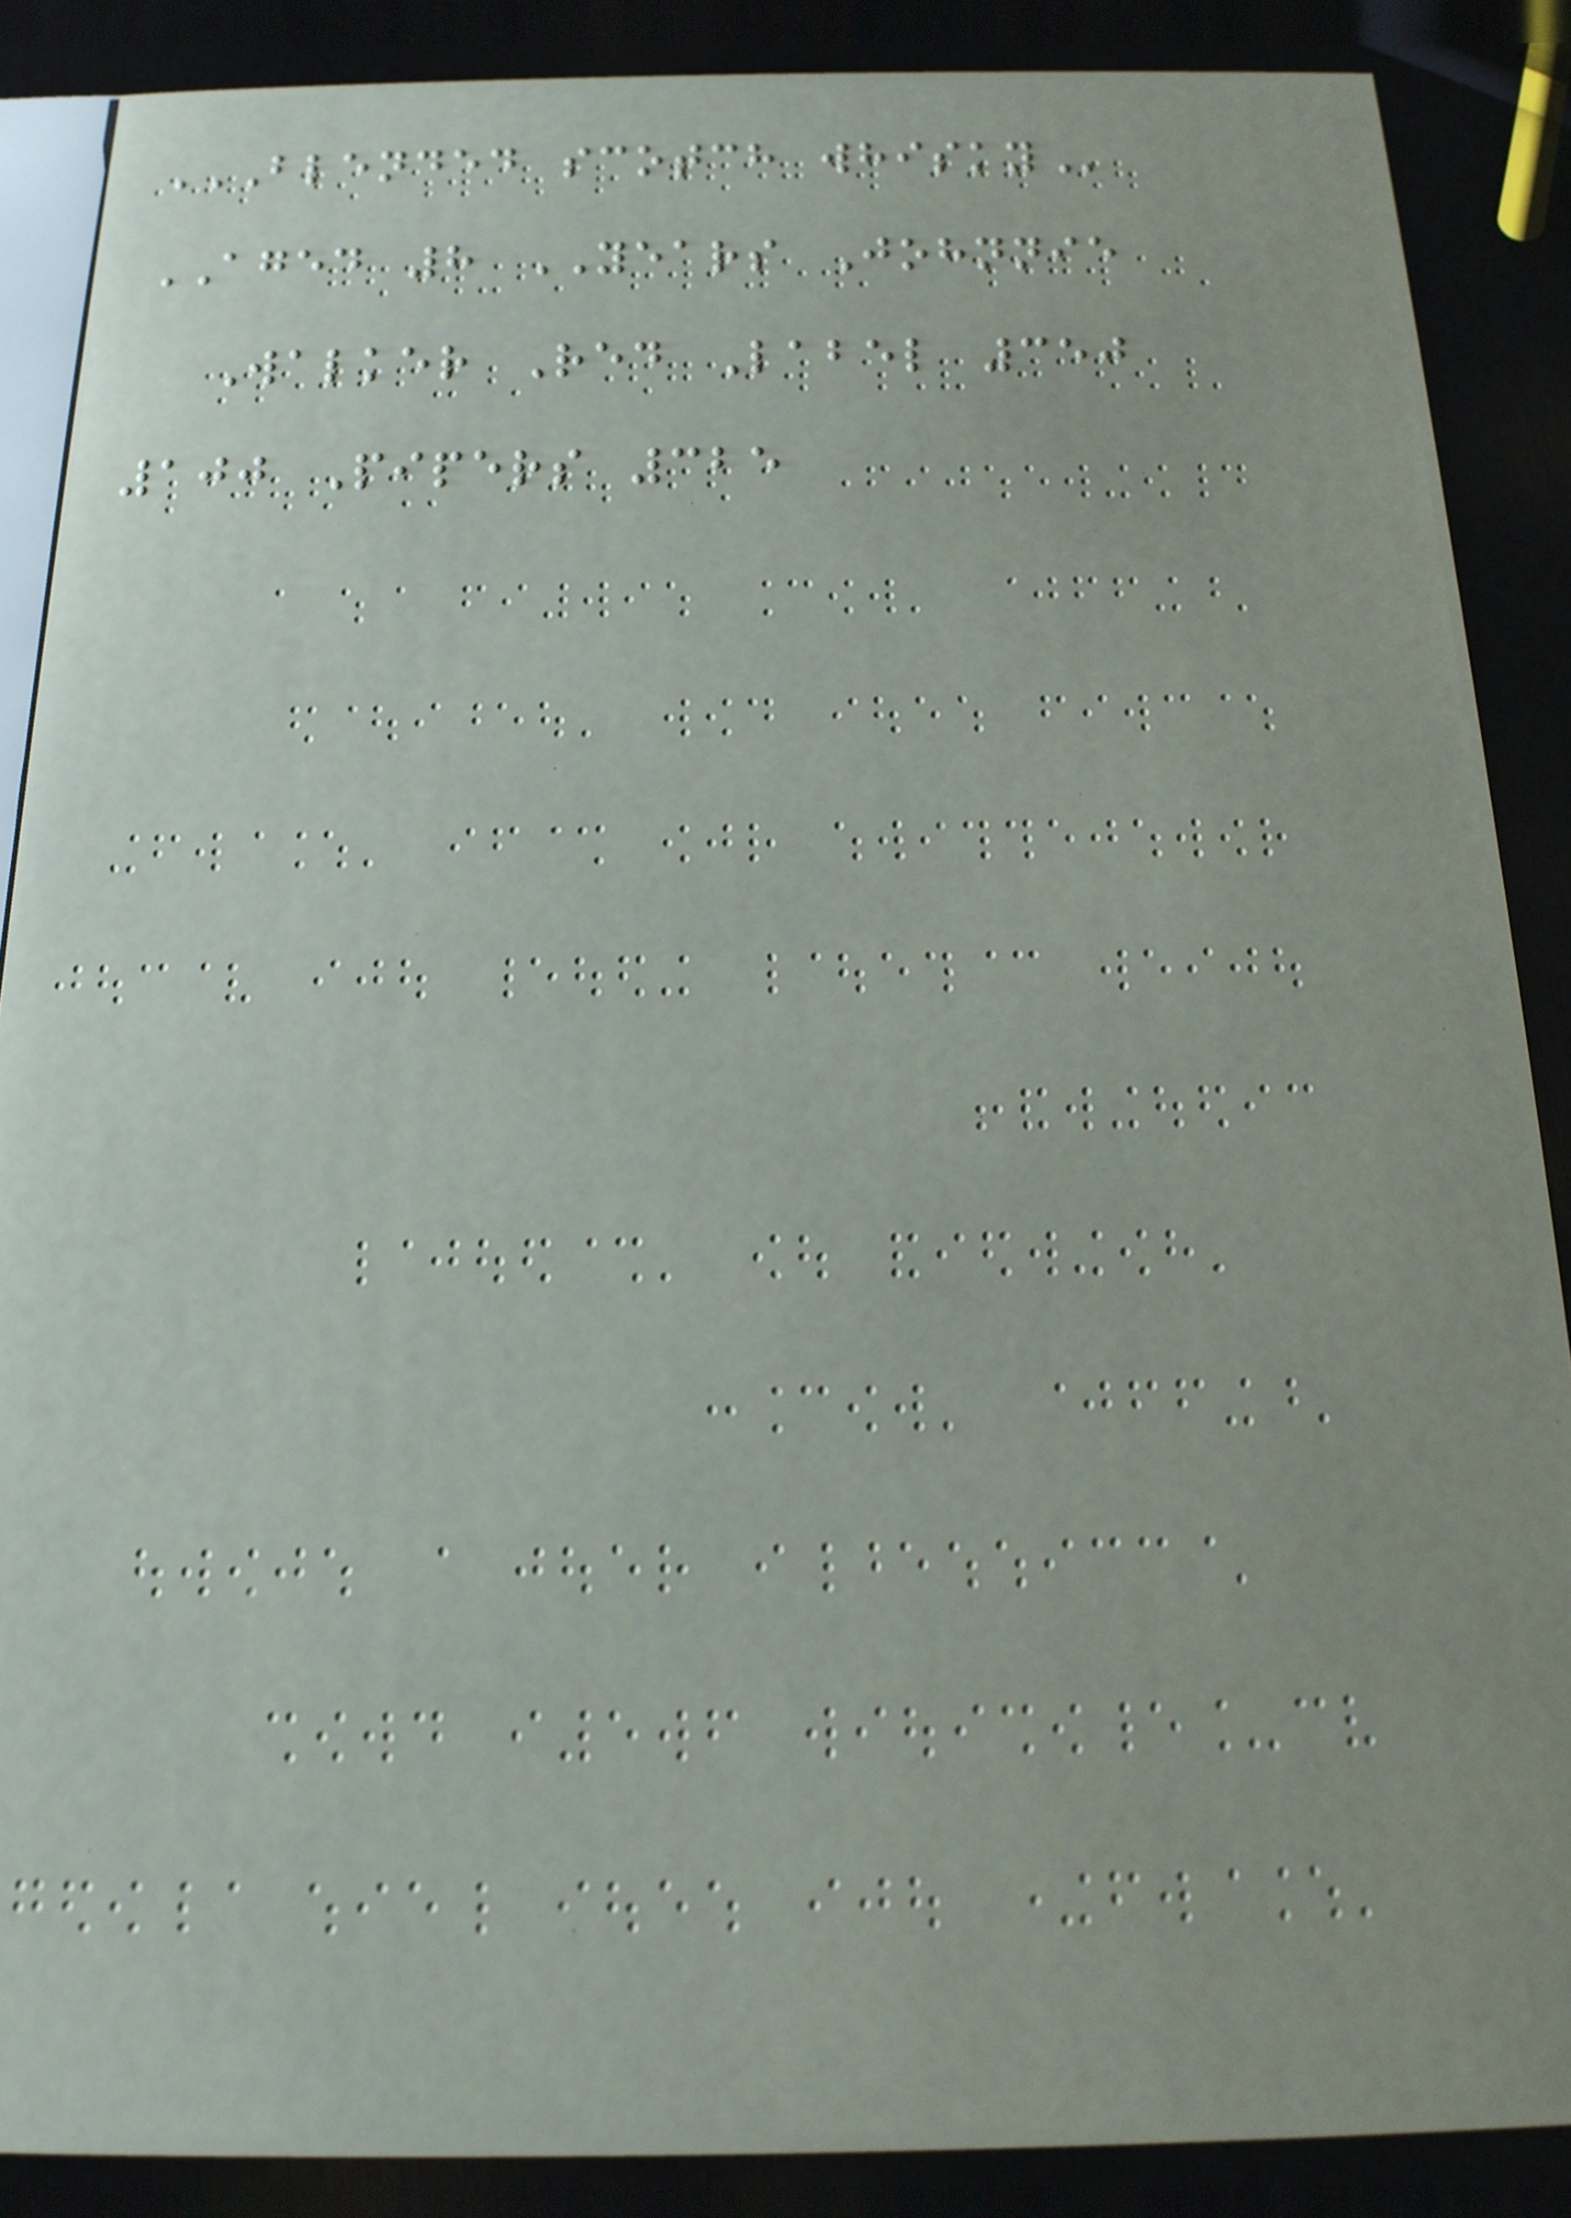BLENDED SCOTCH WHISKY
AGED 8 YEARS Johnnie
Walker Red Label 350
100 Pipers 325
